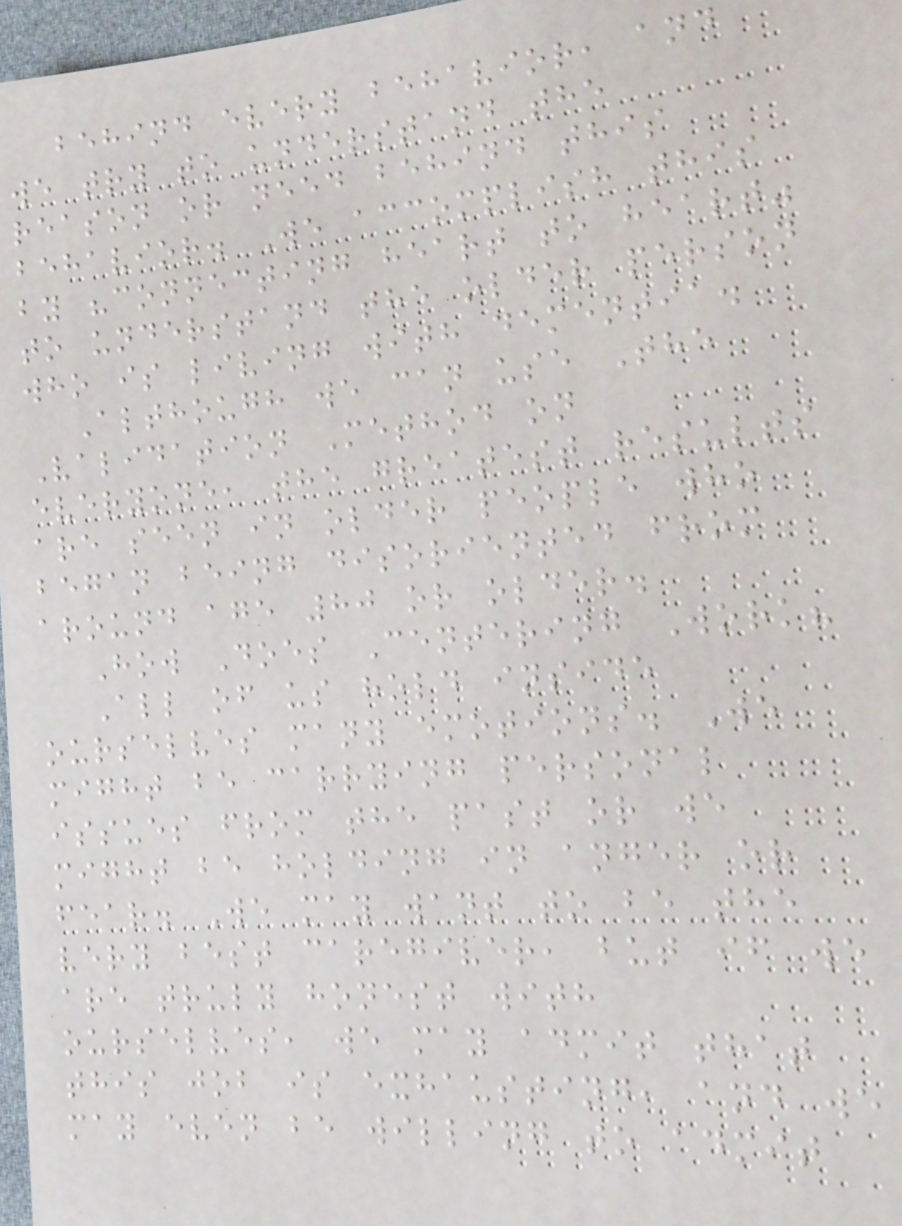behind every behavior, and
we try to understand the
reason or need behind this
behavior. We accomplish this
by "connecting heart to heart"
to understand the older person
who is living with dementia.
Although we can use The
Validation Method on
everyone, the greatest results
are seen in older people who
began being disoriented from
around age 80 or older.
How Does Centering Work?
All of us hold inside
ourselves many emotions. We
might be carrying personal
issues from the past or we
might be holding in anger or
fear. We may want to be the
very best caregiver, but if we
are truly honest with
ourselves, we may admit that
this job is exhausting, and we
may even be willing to admit
